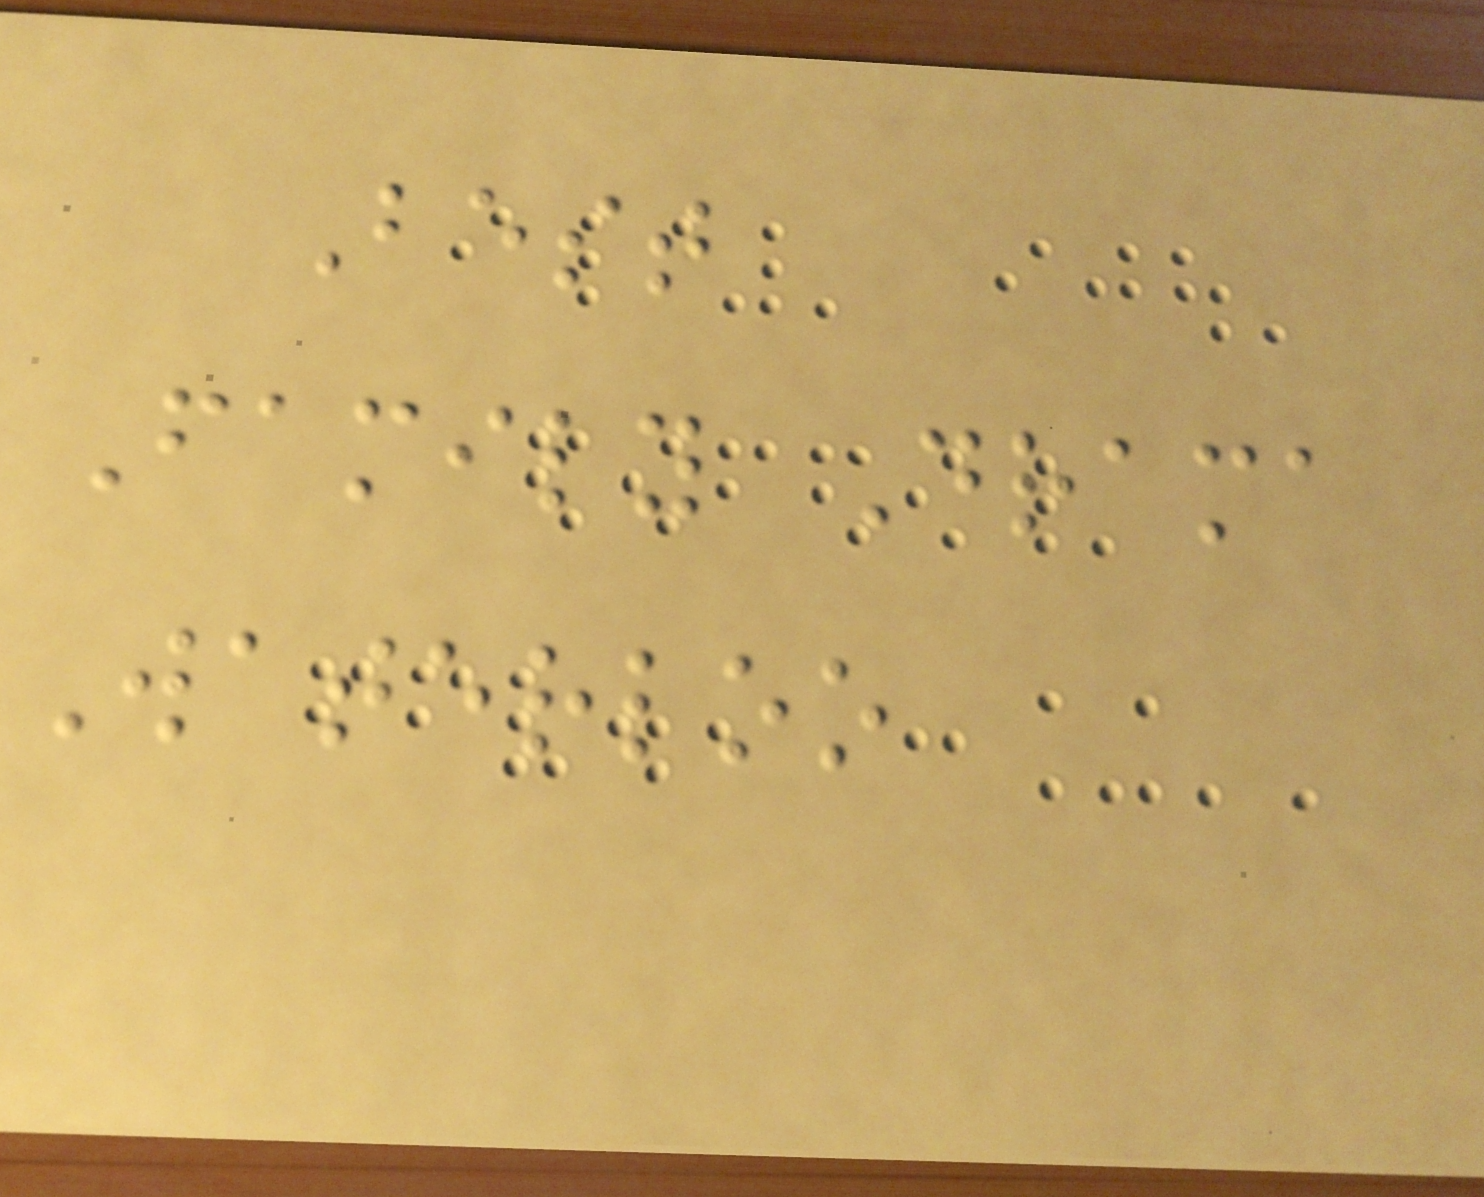Best
Family Drama
Waterloo
